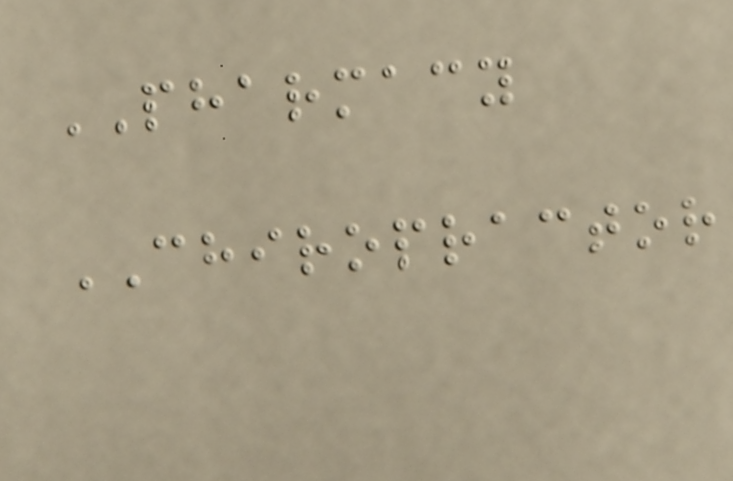PHARMACY
CHIROPRACTOR
